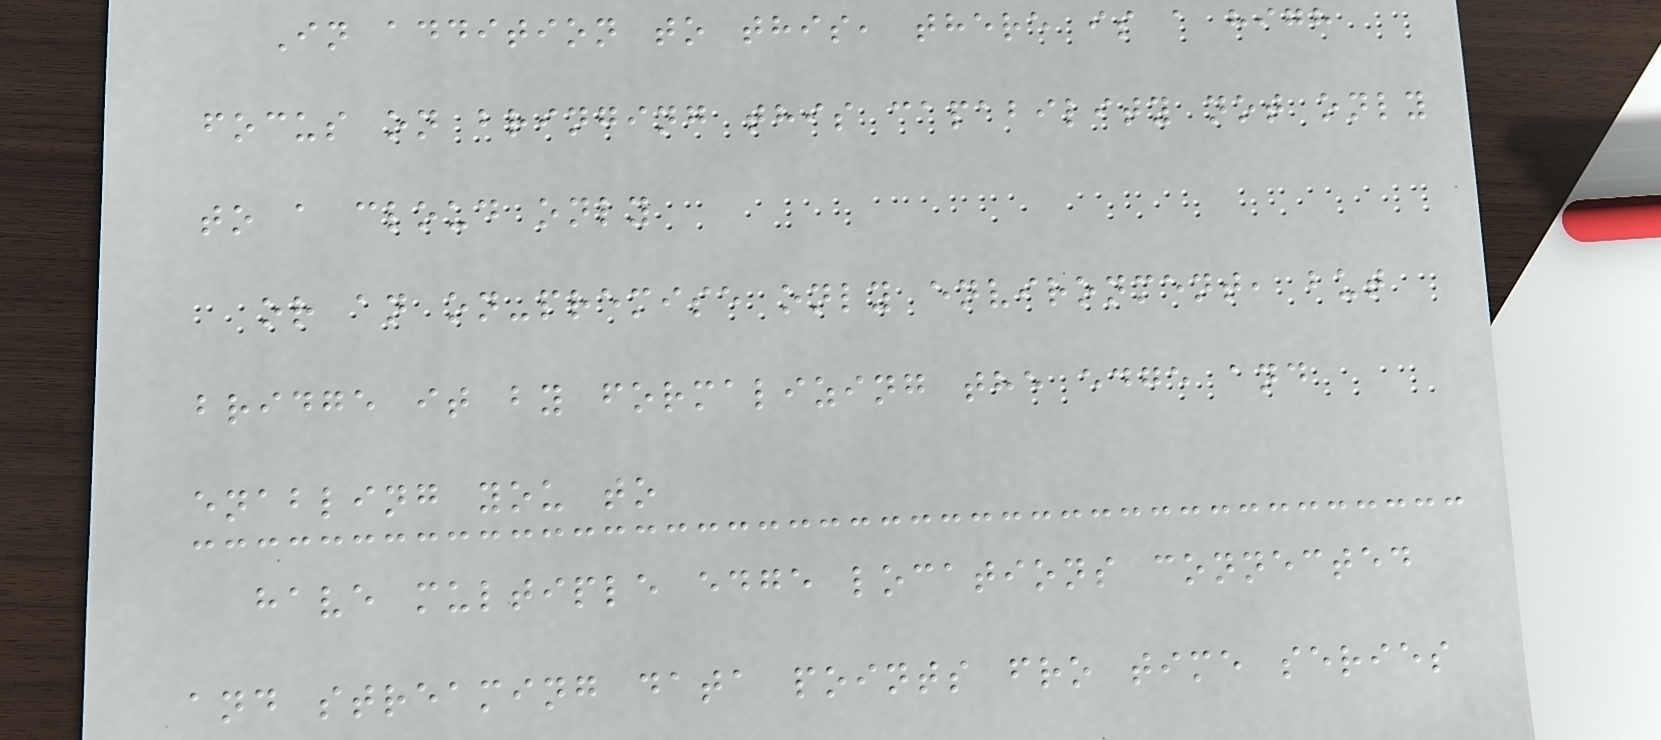In addition to this, there is a high
focus on bringing this capability not only
to a cloud only
or an on-premise only environment, but
bridge it by formalizing the edge and
enabling you to
have multiple edge locations connected
and streaming data points fro time series
